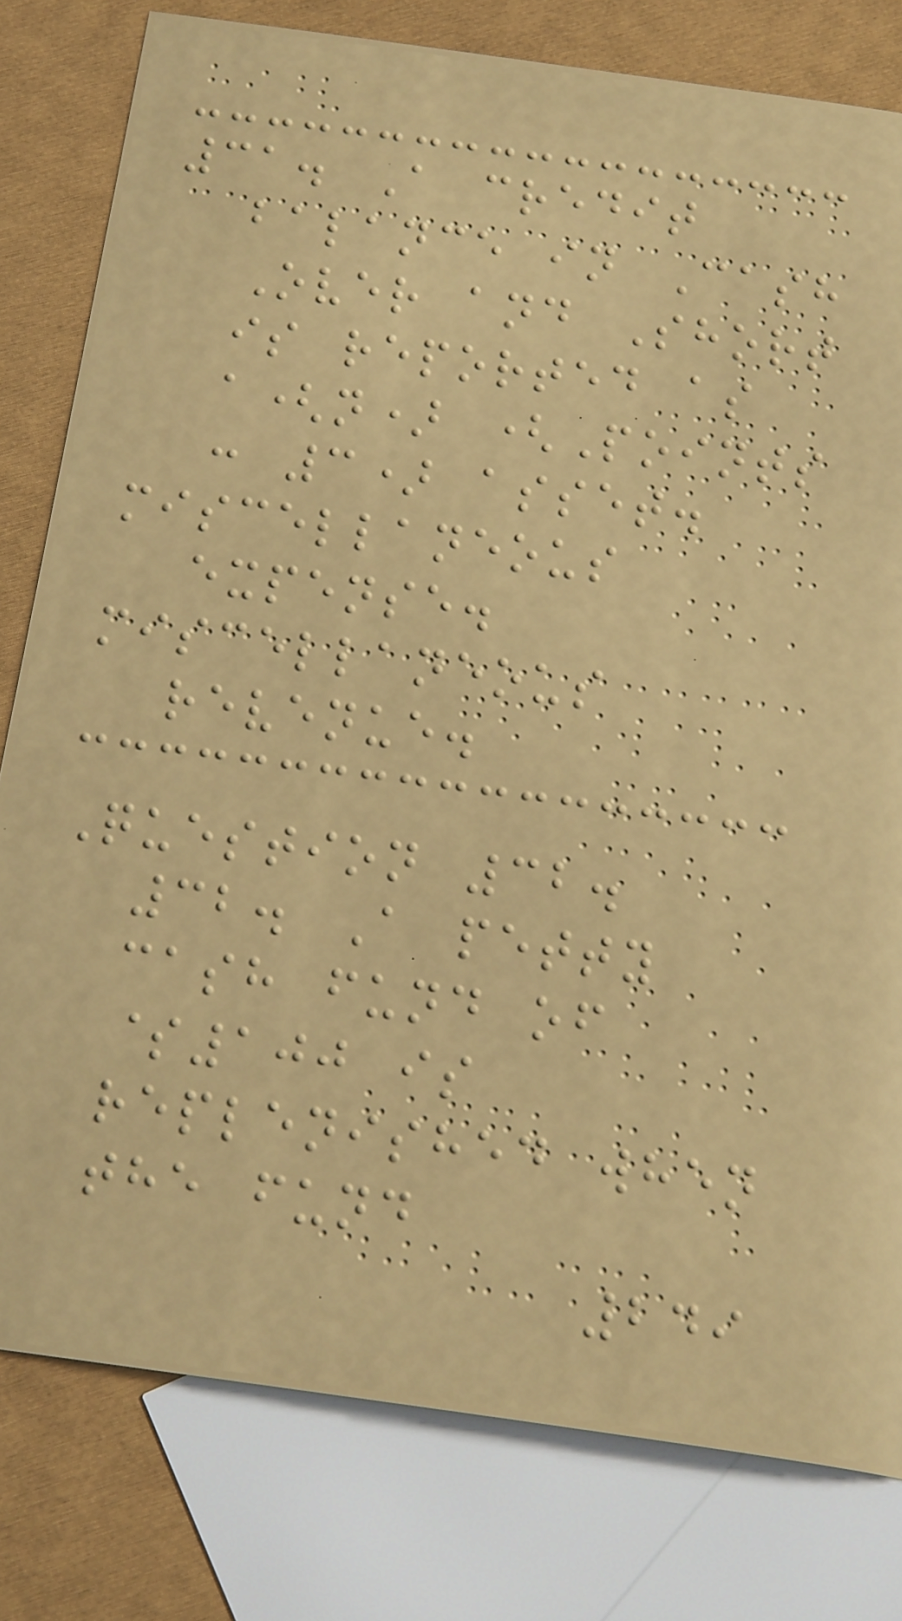31. A credit
balance in Cash
Over and Short
is reported as
a(n) (Points
: 3) asset.
miscellaneous
expense.
miscellaneous
revenue.
Question 32.
32. A petty
cash fund of
$100 is
replenished when
the fund
249
